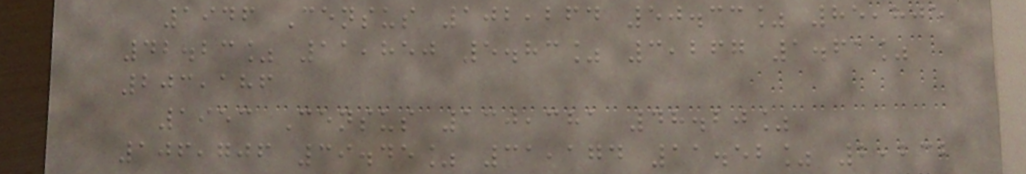1946 Census 102,264 50.33% 85,805
42.23% 11,850 5.83% 3,267 1.61%
203,186
1953 Census 130,381 48.20%
106,706 39.45% 31,174 11.52% 2,232
